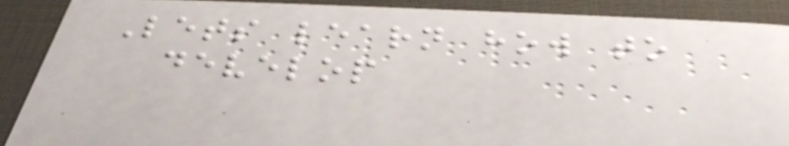Lets learn how to
develop
